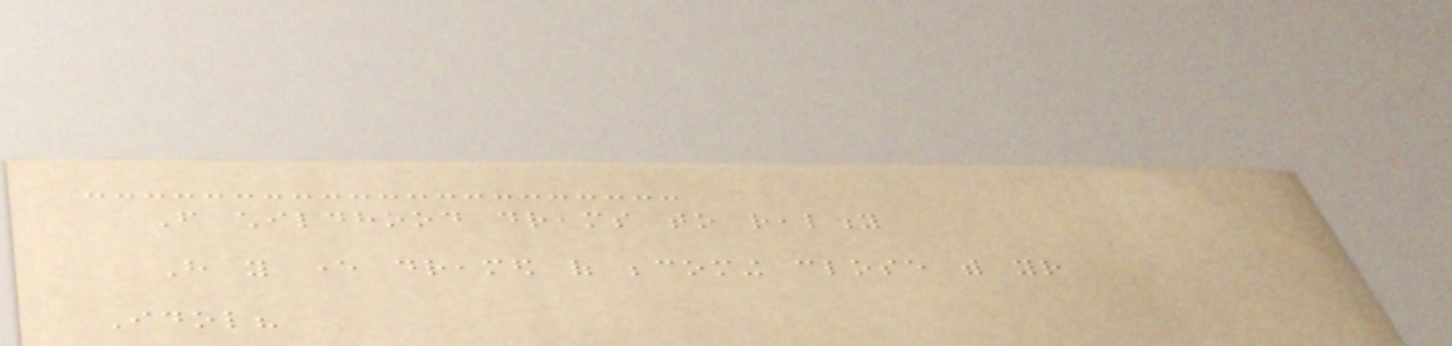From childhood dreams to reality
Have you ever dreamed of becoming close with your
Idol?
